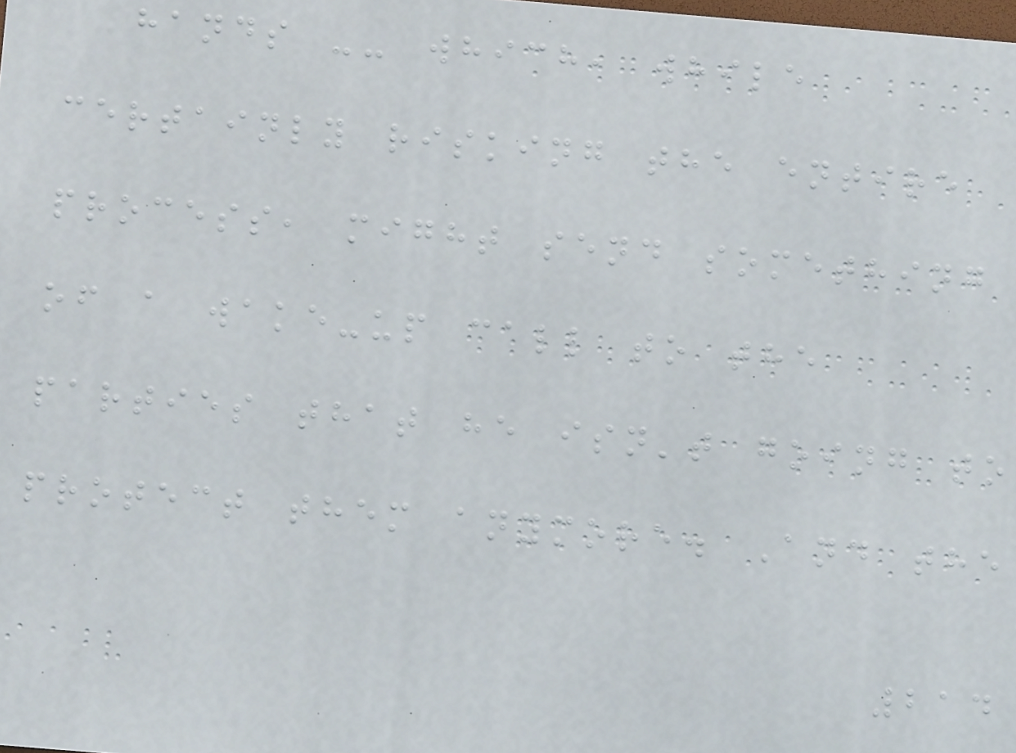hands -- which, while
certainly risking the entire
process, might send something
of a wake-up call to the
parties that he isn't going to
protect them anymore. And the
214
